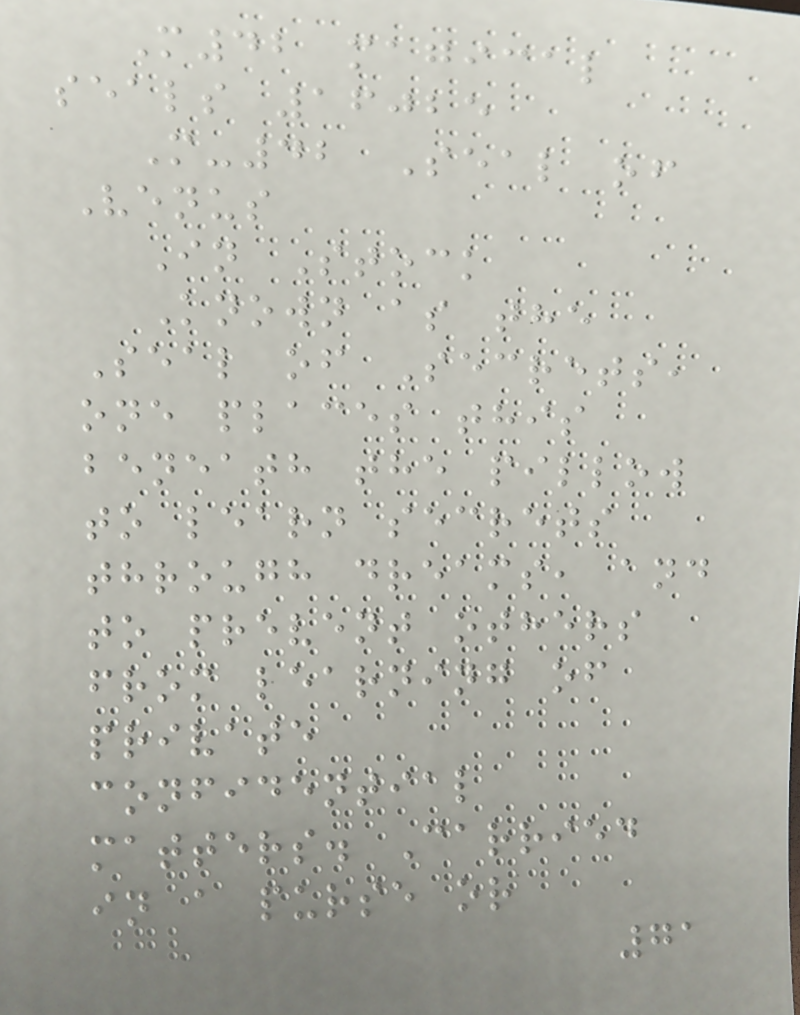M42 magical
seals 16025
M-42 Seal of
Venus
In Stock
Known as the
Seal of Secrets,
one places this
beneath the pillow
to learn secrets
through dreams, and
to prevent others
from learning of
private
confidential
matters. Carried
in a purse or
71
